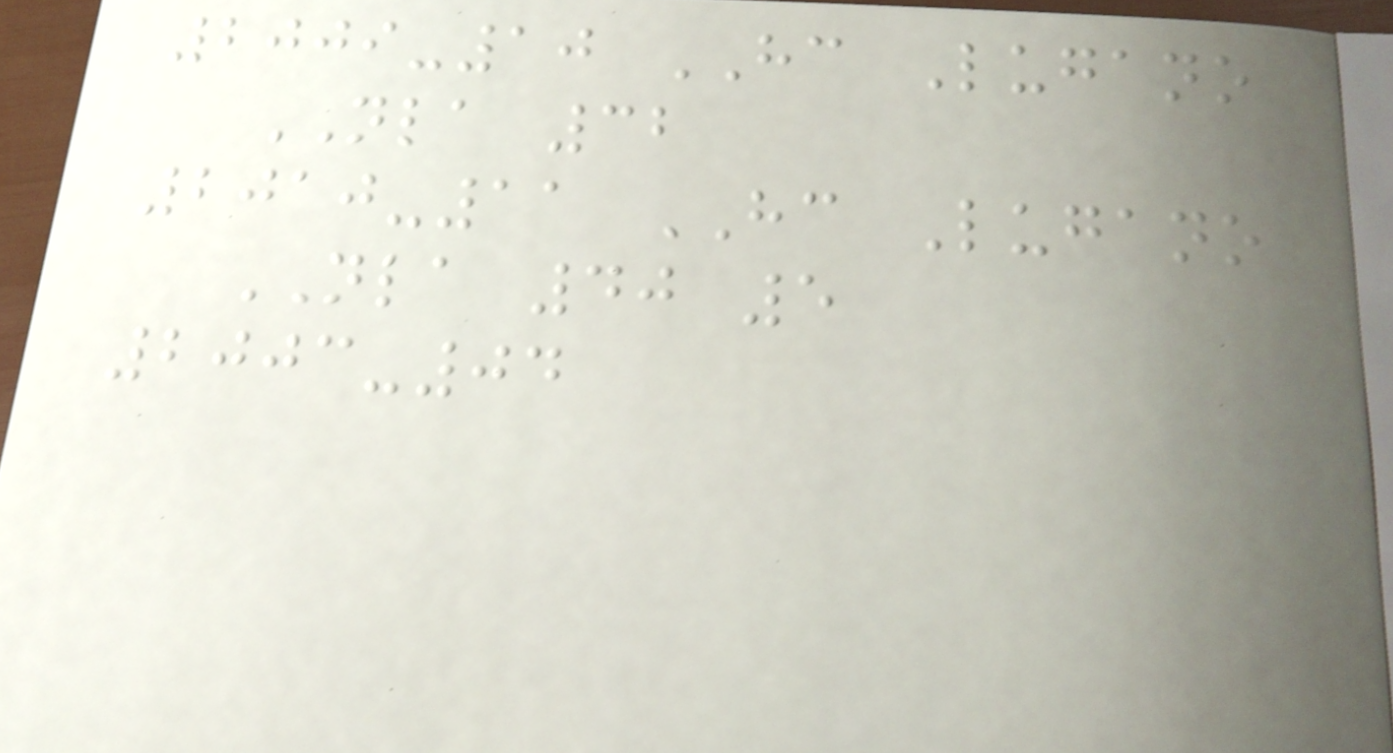2009-10 HC Lugano
NLA 32
2010-11 HC Lugano
NLA 40 5
2003-04
